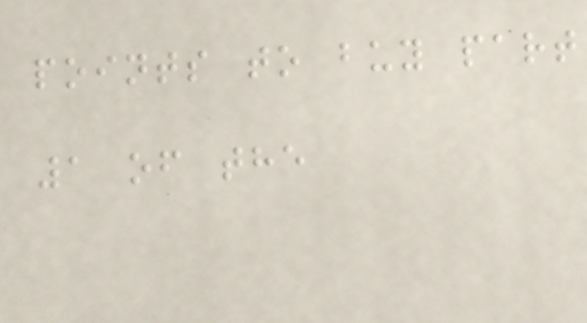points to buy part
1 of the
